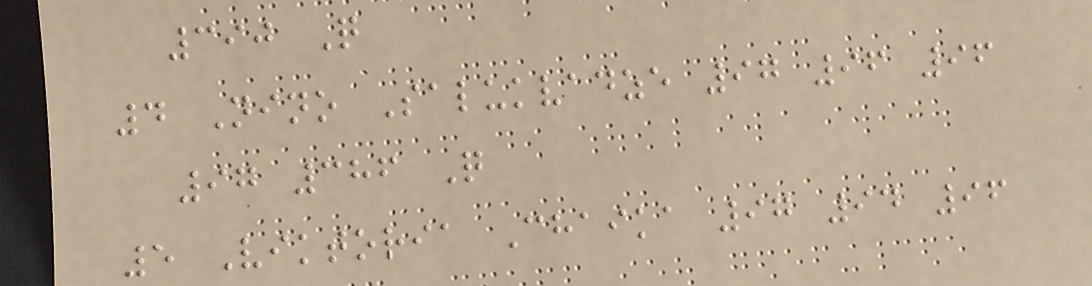390 Q
4 Nino Salukvadze 97 96 96
97 386 Q
5 Viktoria Chaika 97 94 96
